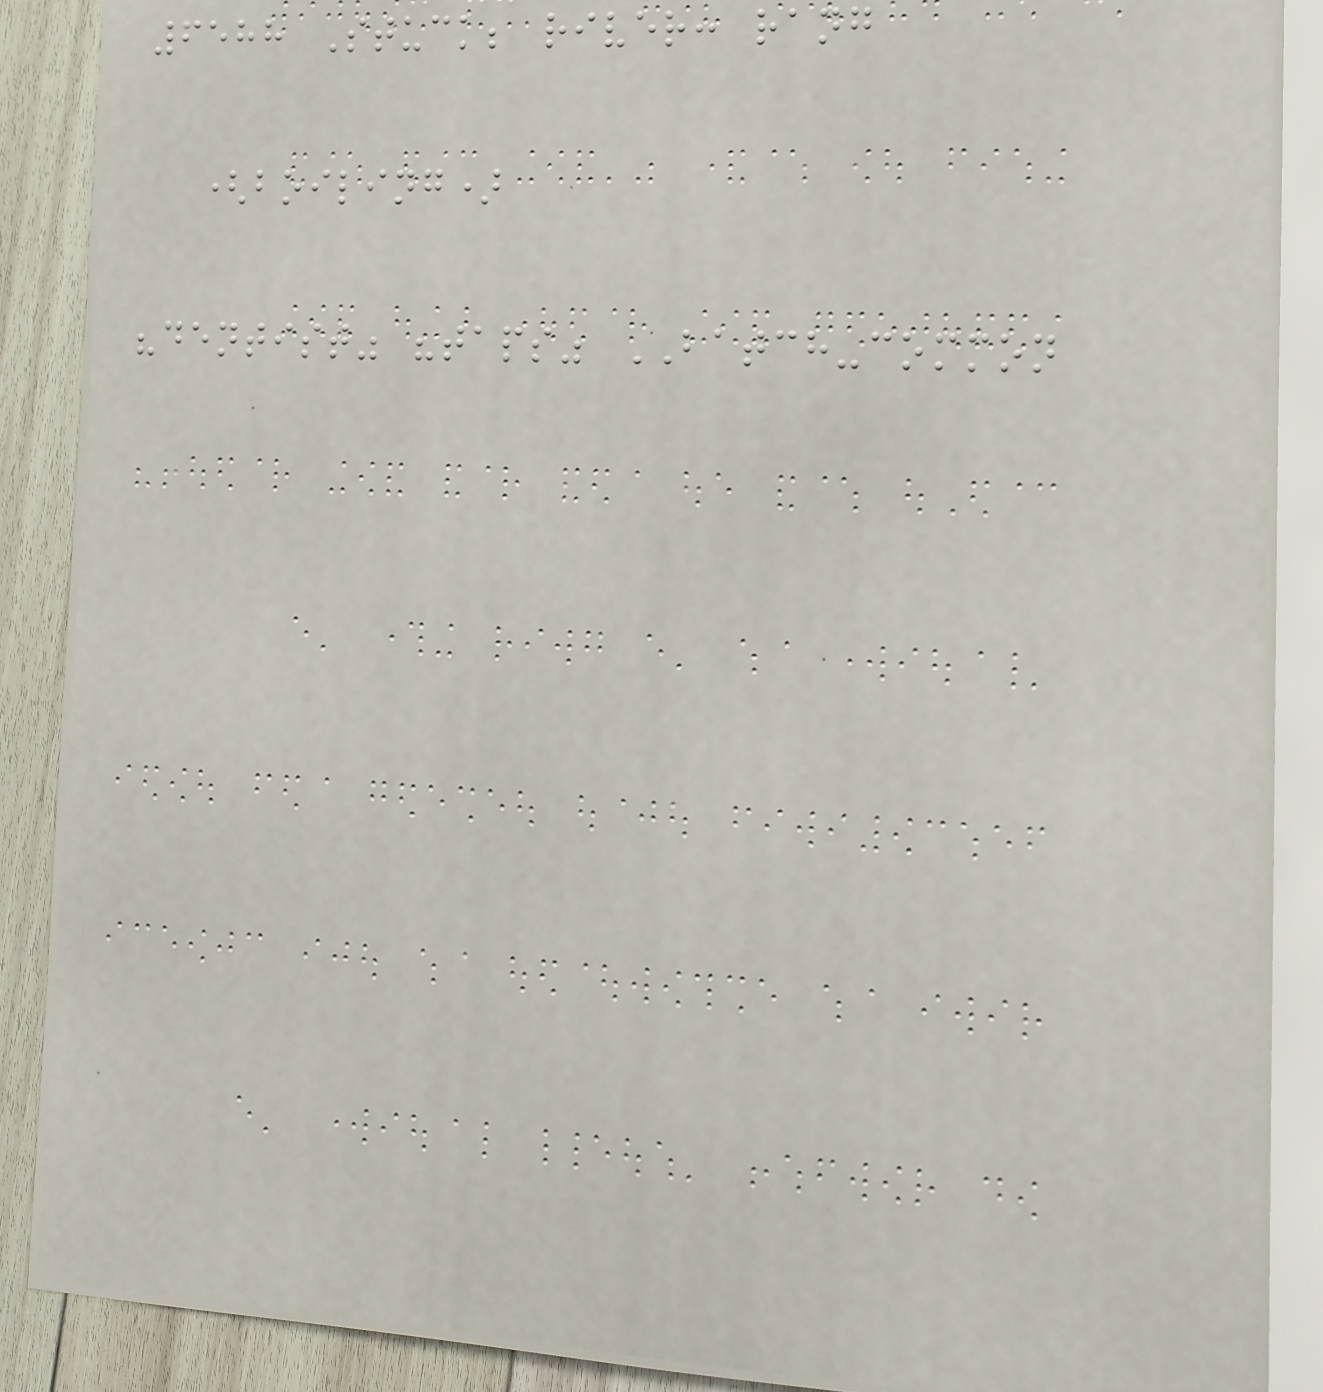6588 Stuck; river: rang
(boiling)
"dentist" "taps" BATCH-common
